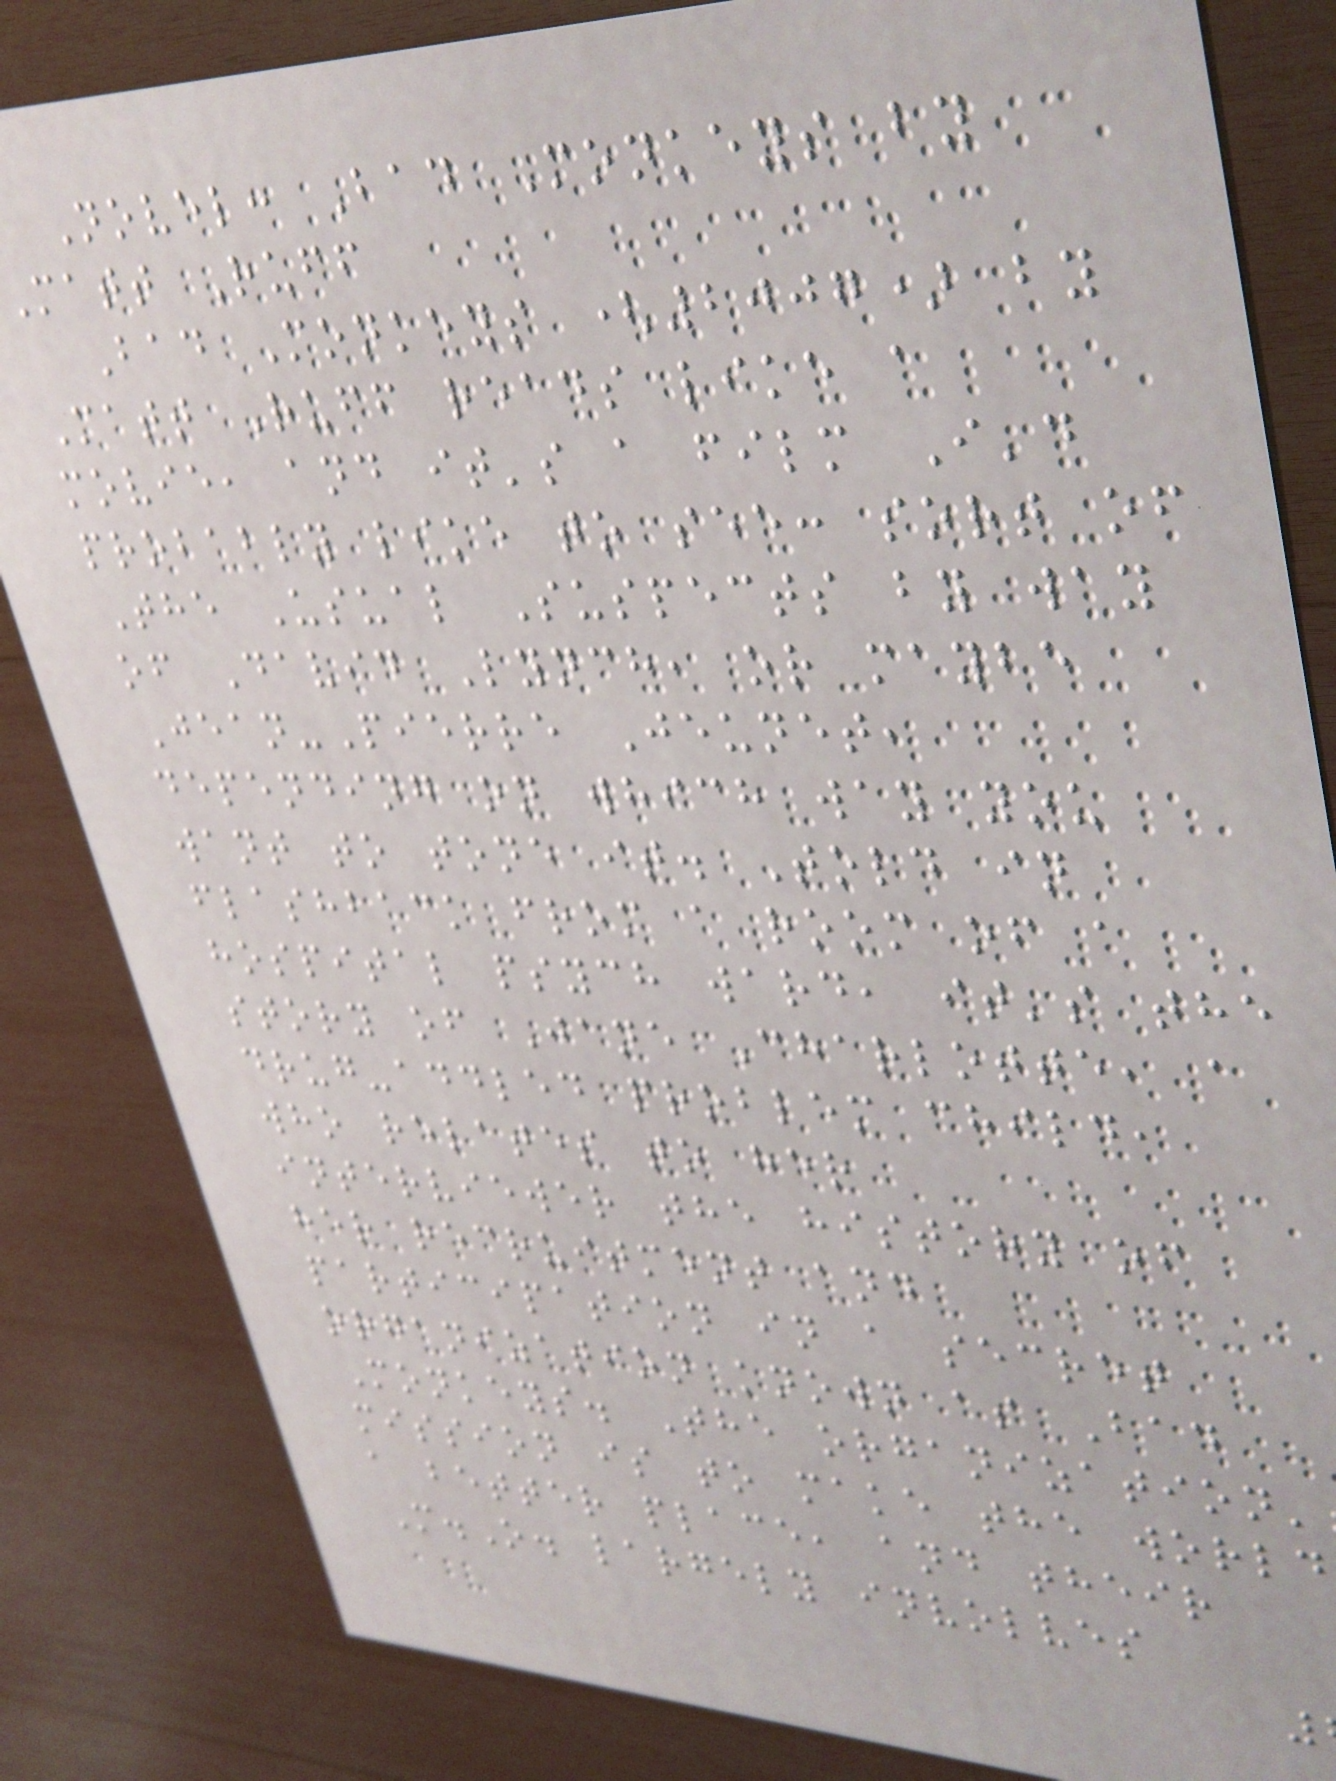Novel: Bad Monkeys by
matt Ruff
Bad Monkeys (2007) by
Matt Ruff reads like a
movie, and it's a film I'd
probably like to see: sort of
The Usual Suspects by way
of David Lynch, or maybe
Jean-Pierre Jeunet,
depending on which way you
want to tone it. Told in
flashback from a room of a
hospital psych ward, it's the
story of Jane Charlotte, a
drug-addled problem child,
who relates to her
interviewer the history of
her recruitment and
participation in a secret
organization known as Bad
Monkeys. The organization'
mission is to make the world
a better place, and their
M.O. largely involves
